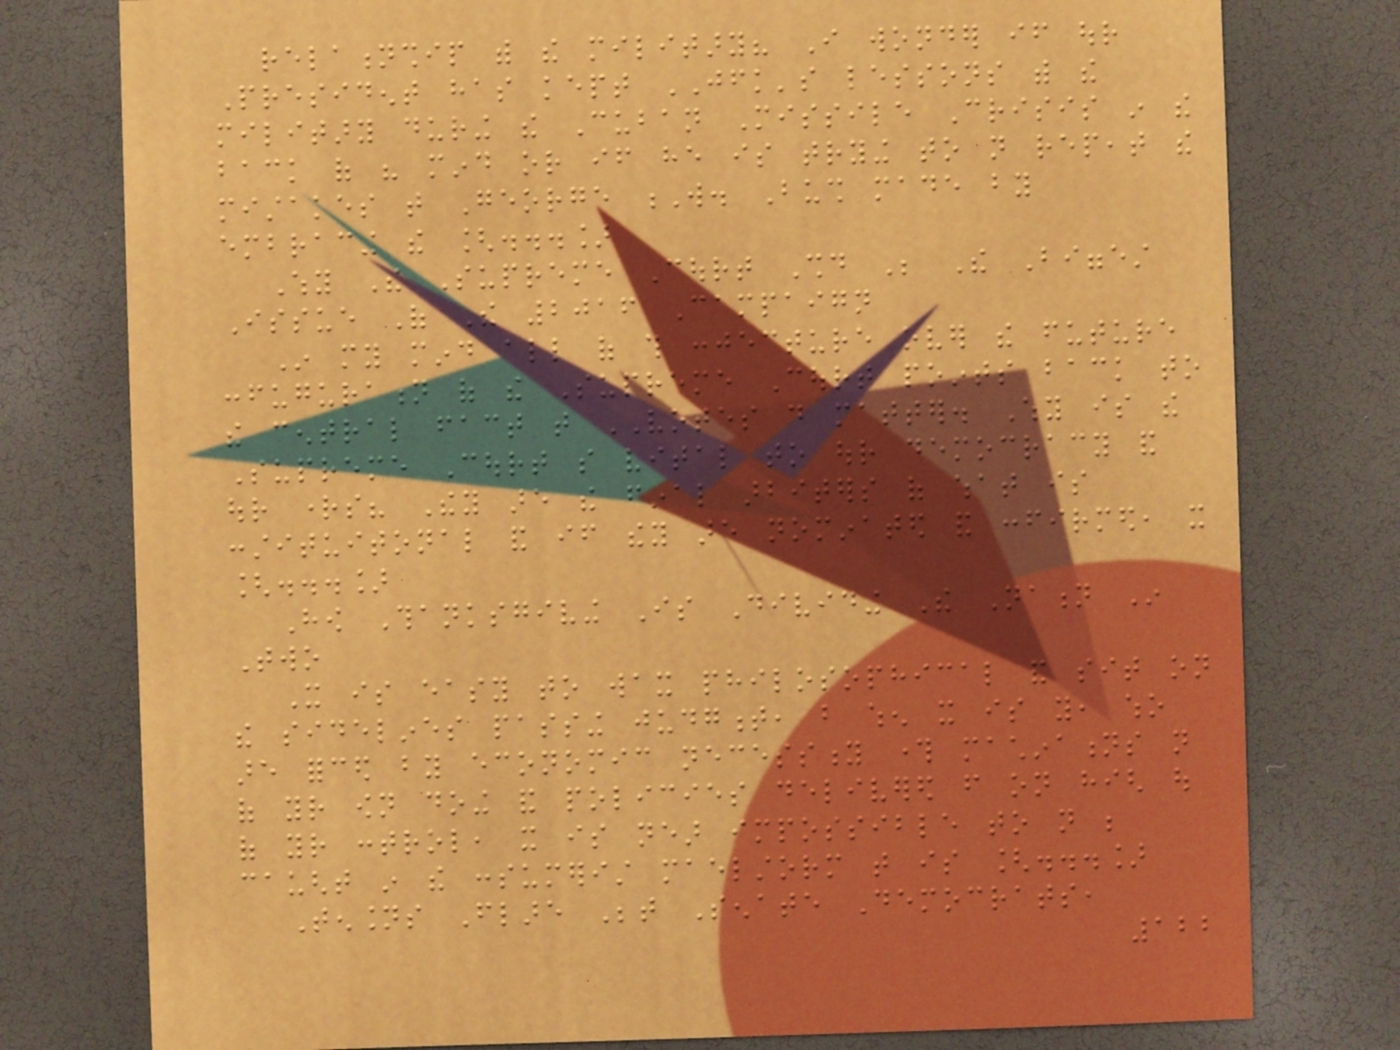relationship with the military? I wonder if our
President has kept JFK's lessons with the
military during the Cuban Missile Crisis in the
back of his mind or if he is trying to not repeat the
mistakes that George W. Bush made by
embracing the [...]
Why The Supreme Court Should Be The Biggest
Issue Of The 2016 Campaign
In my mind all of this conjecture over the future
confuguration of the Supreme Court points back to
the central fact that VOTES do matter. Why is the
Supreme Court so vital to our democracy and
our rights? They are the final arbiters of what is
constituitonal and if they are nominated and confirmed, it
[...]
How Thanksgiving Is Dividing The Nation In
Two
It is easy to wax philosophical and sit on
the sidelines passing judgment, but when it is you, who
are forced by economic necessity through machinations not
of your own doing and policies delivered from on high out
of your control, it is near impossible to not be
caught in the consumerist maelstorm that is [...]
Tensions Flare Between Senate Democrats,
122
